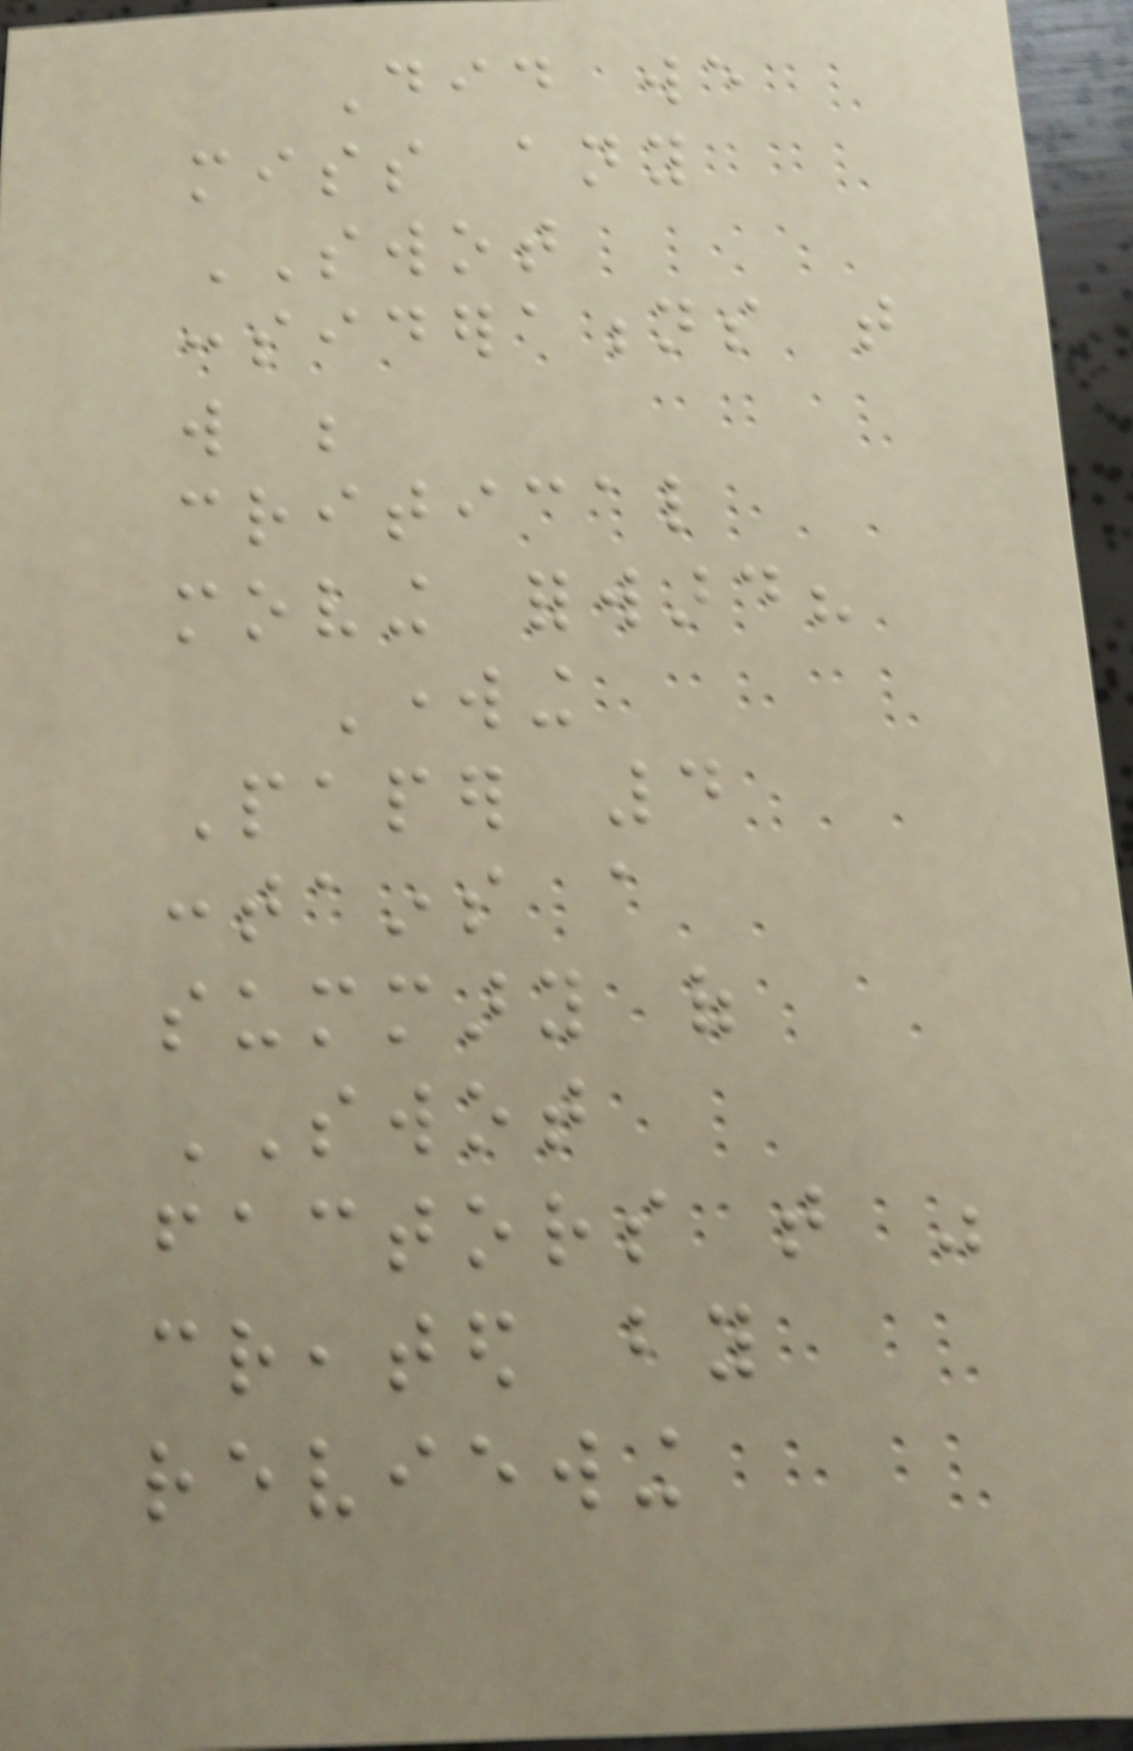Did we
miss any
SWOT
considerations that
will be
critical
moving forward?
Working
Paper 4
contains a
summary of
SWOT
factors that was
created by
reviewing
